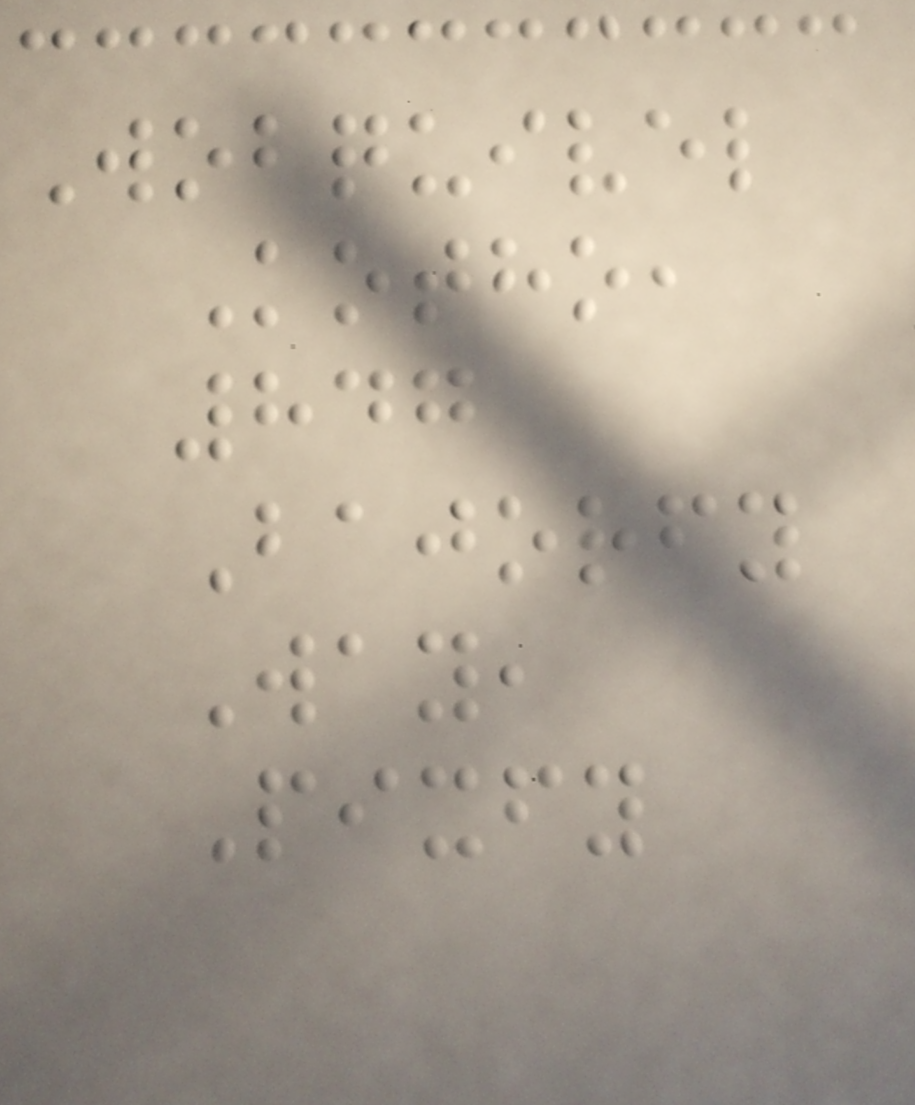Wobquivel
Kotho,
847
Bajorfy
Way,
Pixfy
